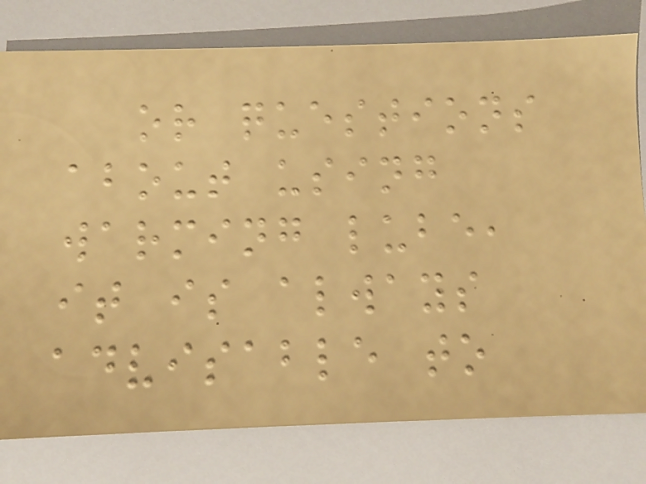or questions
about using
warming lube,
it is always
advisable to
